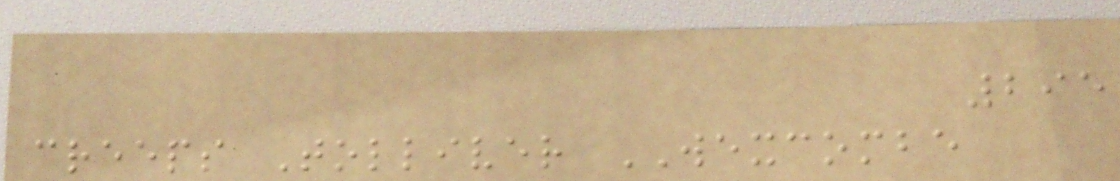295
creeps Tolliver WEXCOMBE
